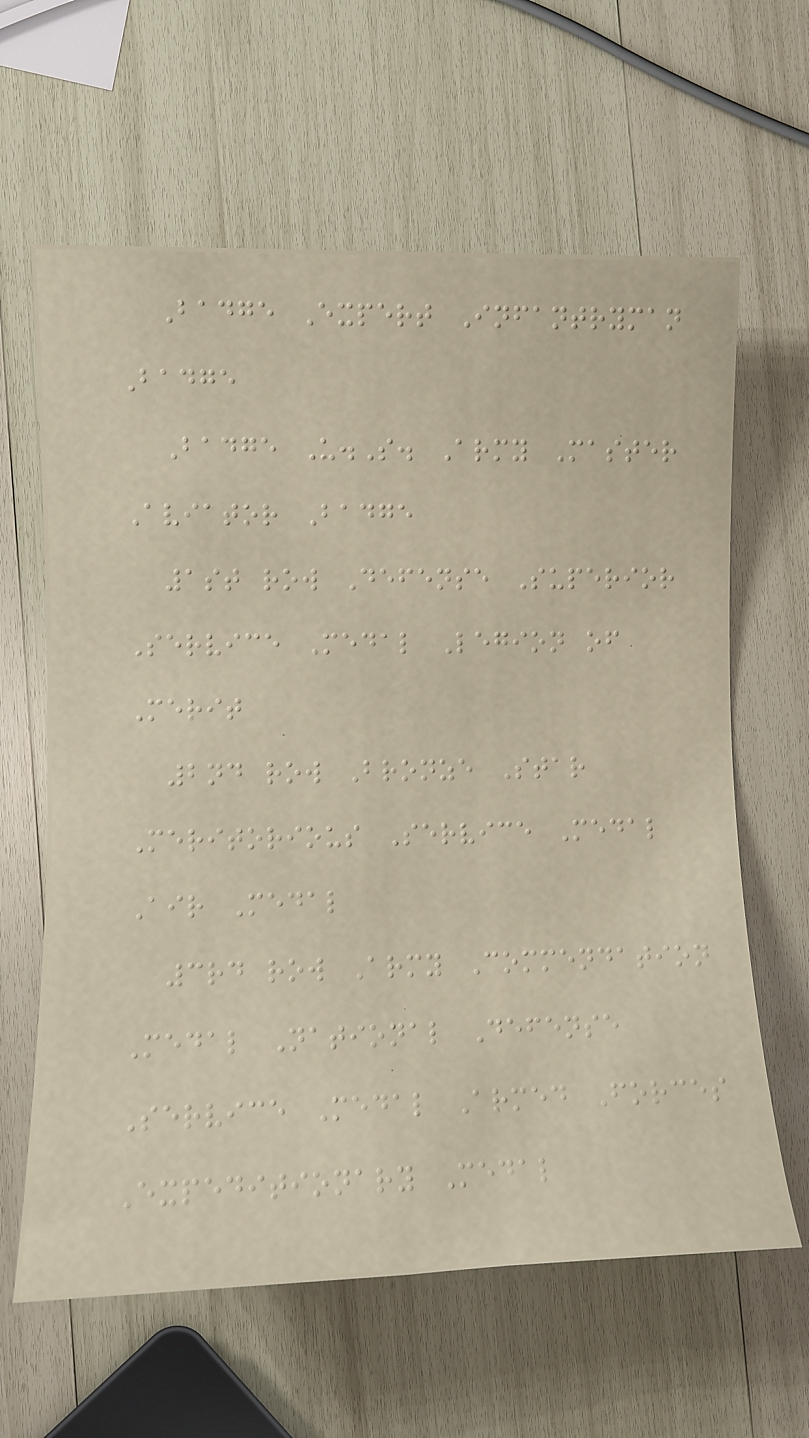Badge Expert Infantryman
Badge
Badge U.S. Army Master
Aviator Badge
1st row Defense Superior
Service Medal Legion of
Merit
2nd row Bronze Star
Meritorious Service Medal
Air Medal
3rd row Army Commendation
Medal National Defense
Service Medal Armed Forces
Expeditionary Medal
